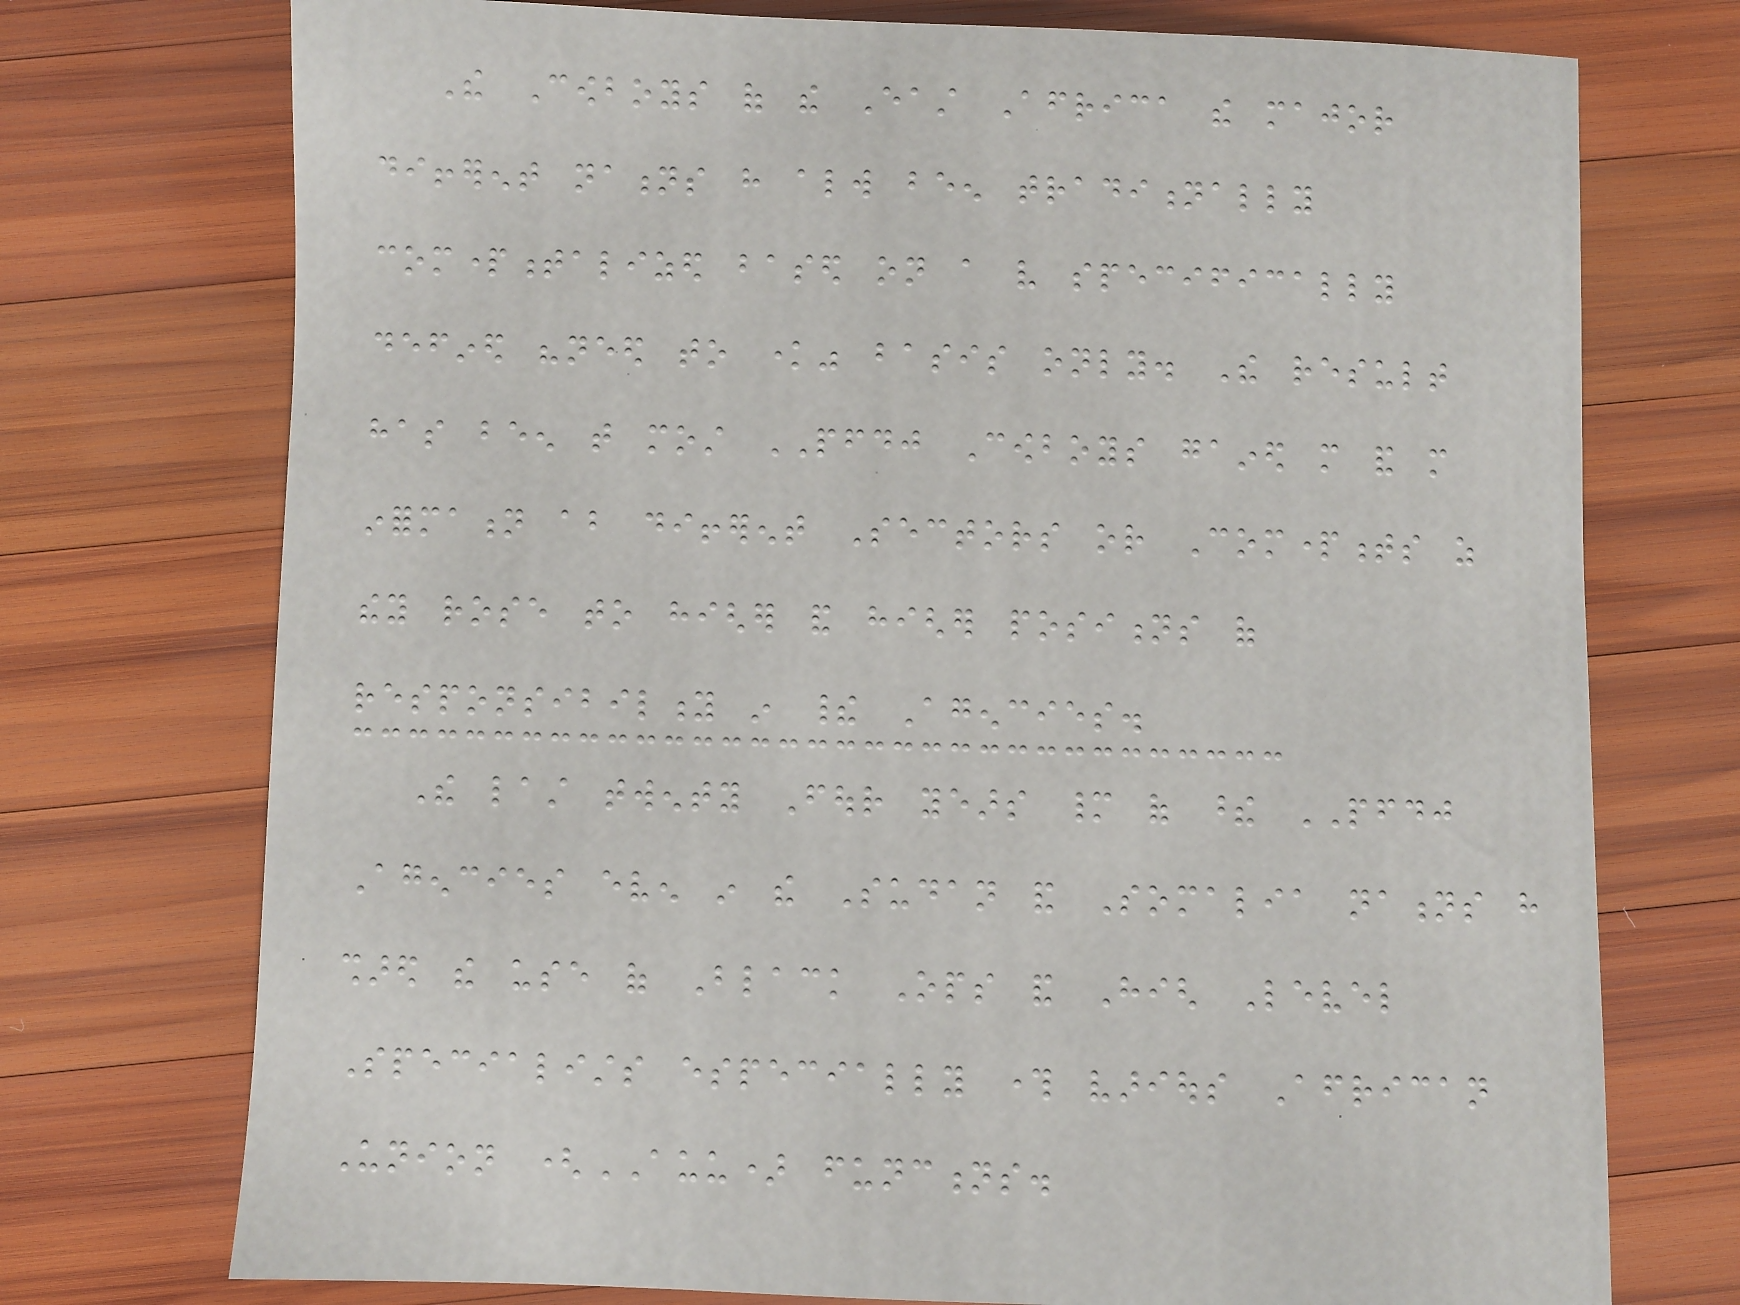The Cowboys of the East Africa the major
different nations have always been traditionally
compartmentalized based on a very specifically
defined "need to know" basis only. The result
has been that most PFDJ Cowboys gained more and more
information about different Sectors or Compartments as
they rose to higher and higher positions of
responsibility in their Agencies.
The last twenty Four years many of these PFDJ
Agencies even in the Sudan and Somalia nations have
shared the use of Black Ops and High Level
Specialists especially through various African
Union (AUU) functions.
